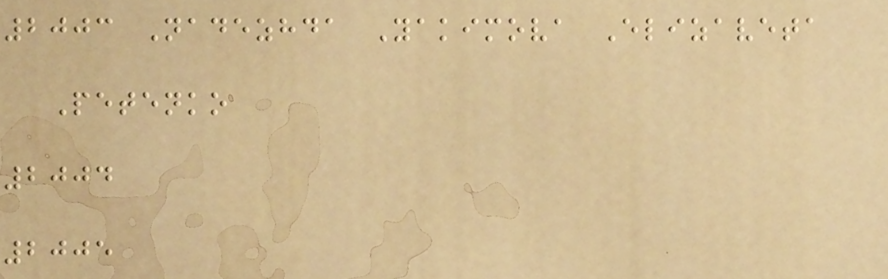2003 Nadezhda Yakimova Elizaveta
Petenko
2004
2005
